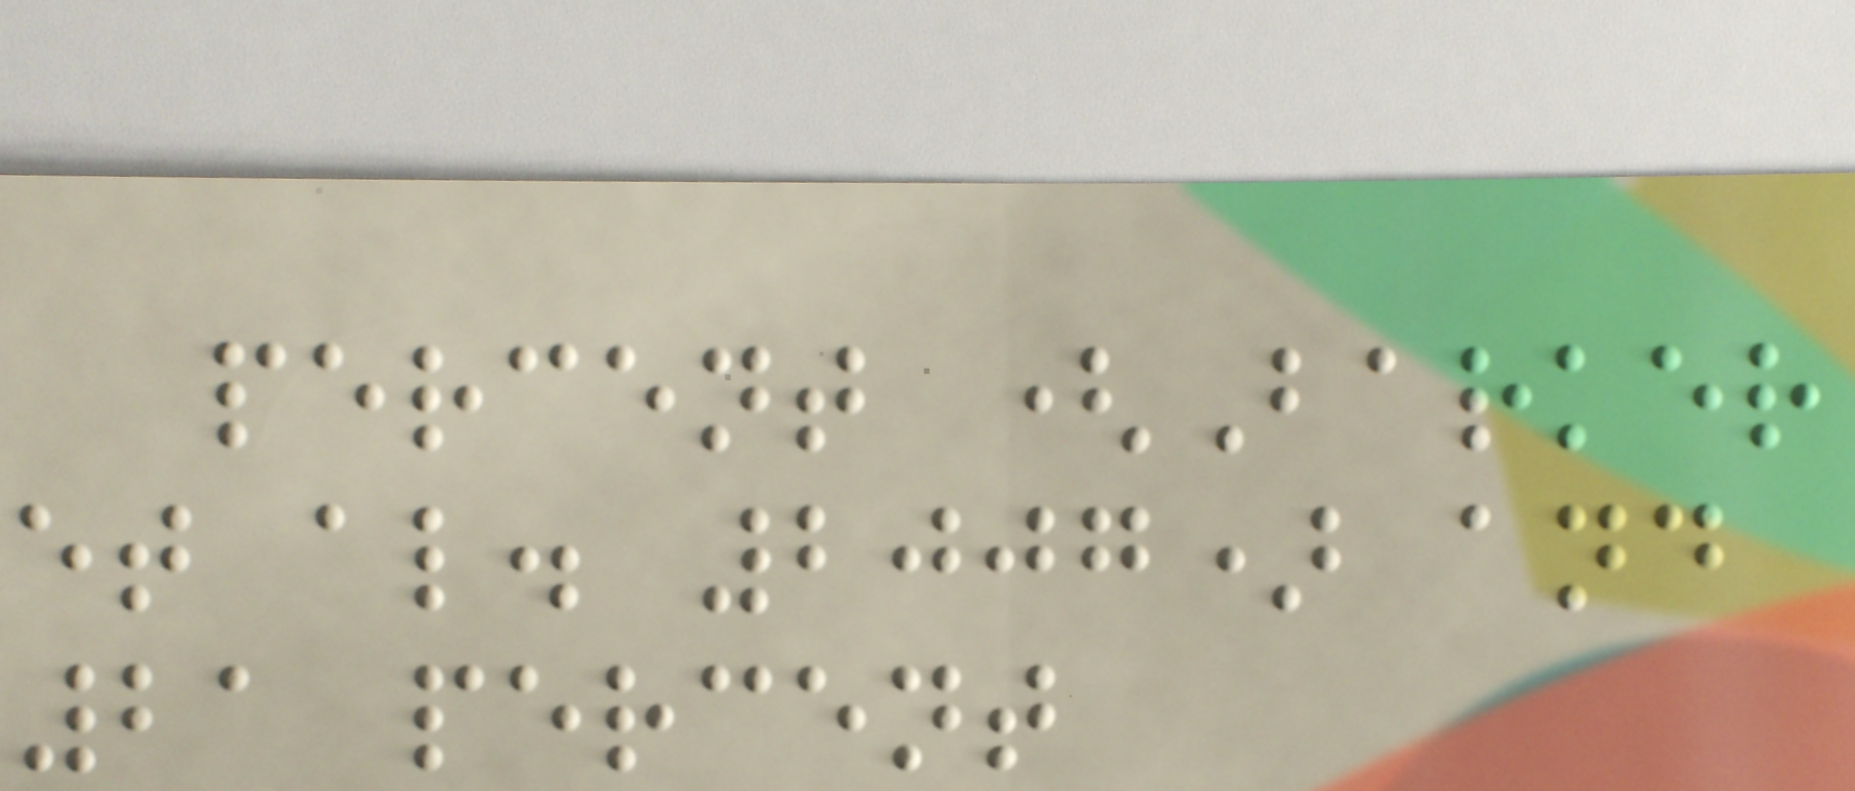percent (Barker
et al. 2007) and
21 percent
